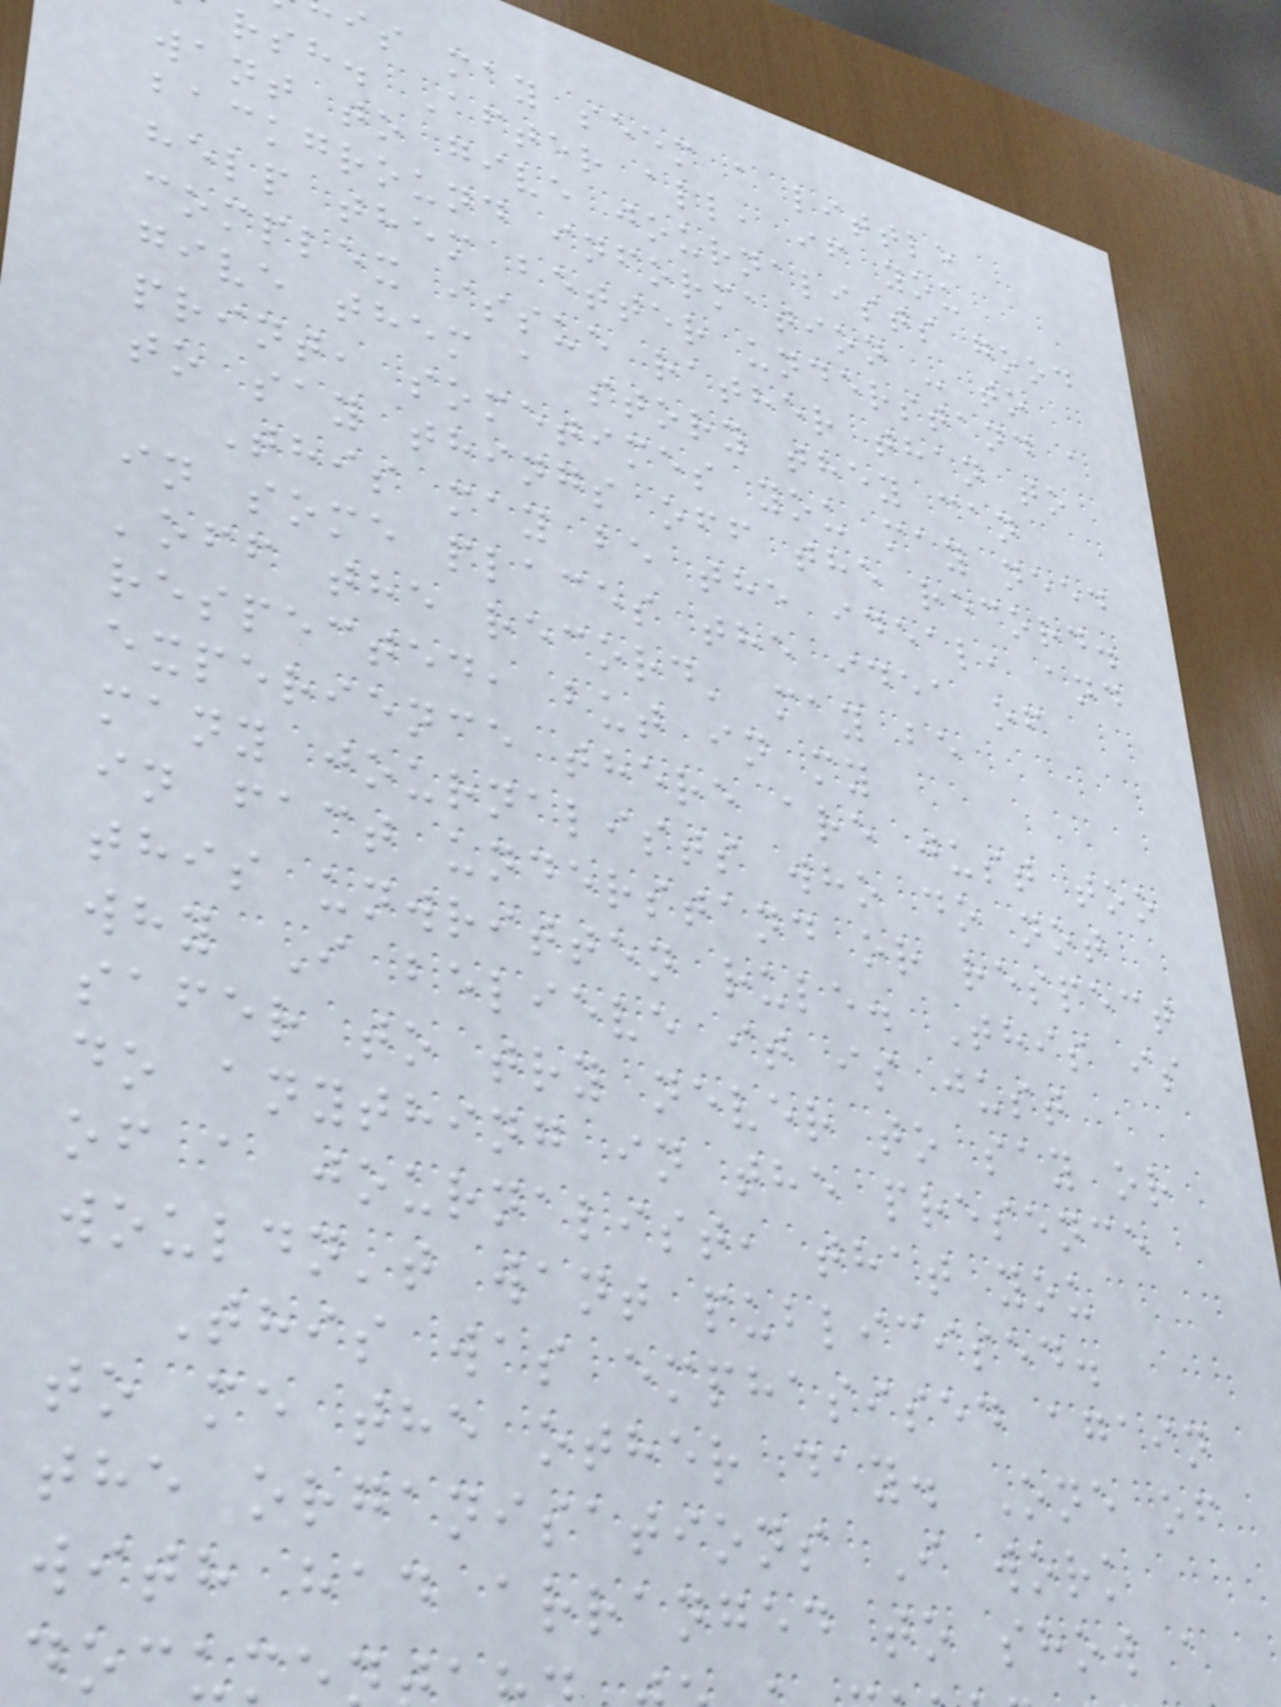is may seem a little
rsh. After all, if you
want to give journalists good
background information - to
help them better understand a
complex issue rather than to
give them a story they can
print, sometimes you may need
to say things off the record.
This may be the ideal, and
in some places the idea of
'off the record' may be
respected, but in my
experience there are just too
many journalists who do not
in fact understand or respect
this unwritten rule. This is
why I believe it is just
safer to try never to say or
do anything in the presence
of a journalist, that you
wouldn't want publicised.
This was emphasised again
to me the other day. One of
the organisations I work
with had arranged to show a
